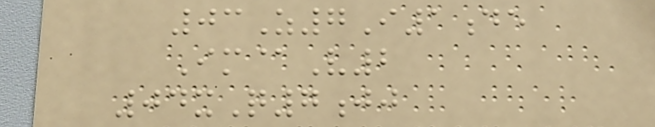03Z7I1de
Im@V2
04xQ7jj
